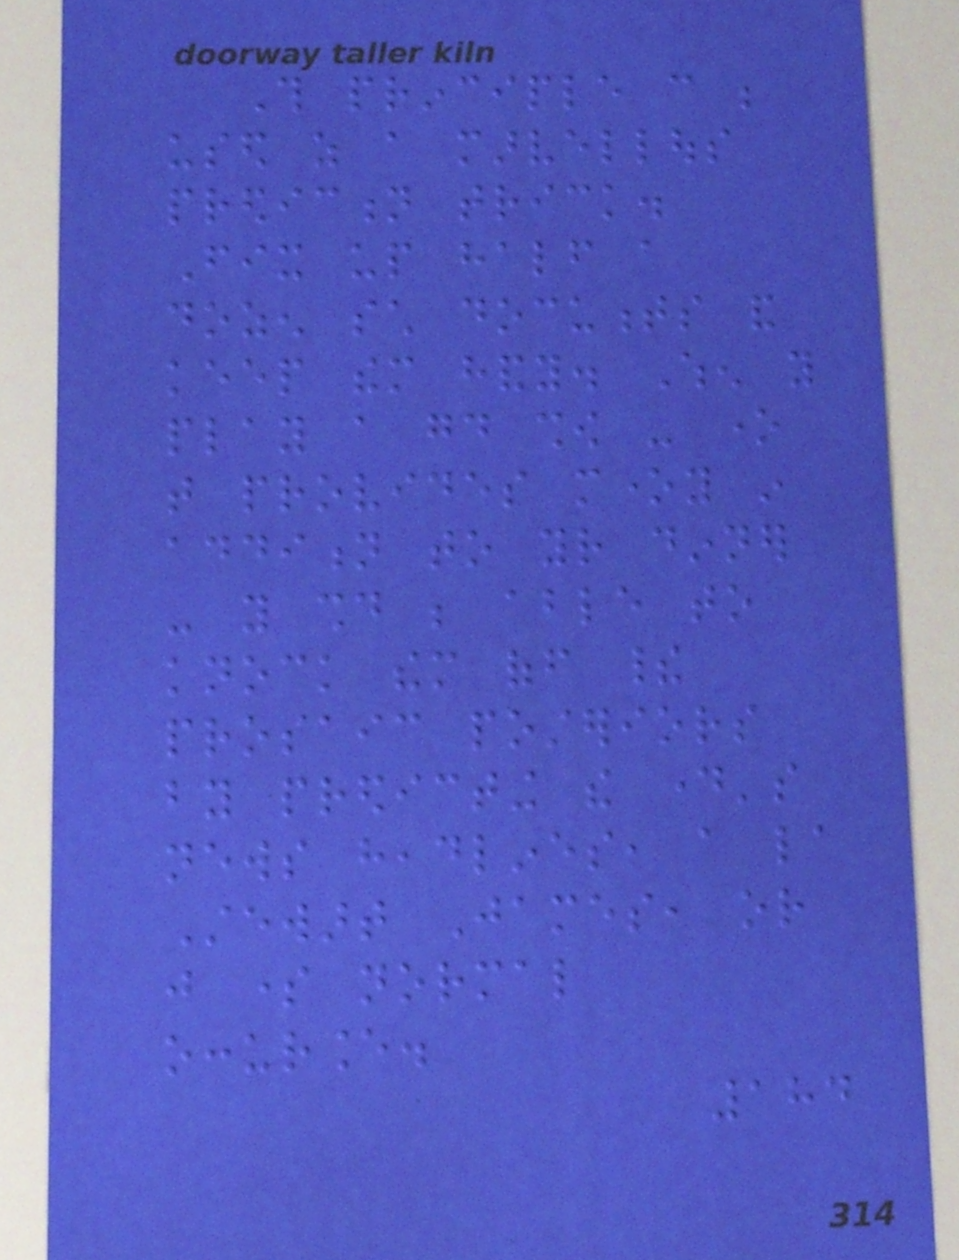This principle can be
used as a marvellous
prediction trick.
Fix up half a
dozen such documents and
keep them handy. When you
play a good show - one
that provides money in
addition to your dinner
- you should be able to
knock them off their
prosaic posteriors
by predicting the day's
news headlines, a la
Stewart James, or
just some normal
occurance.
184
